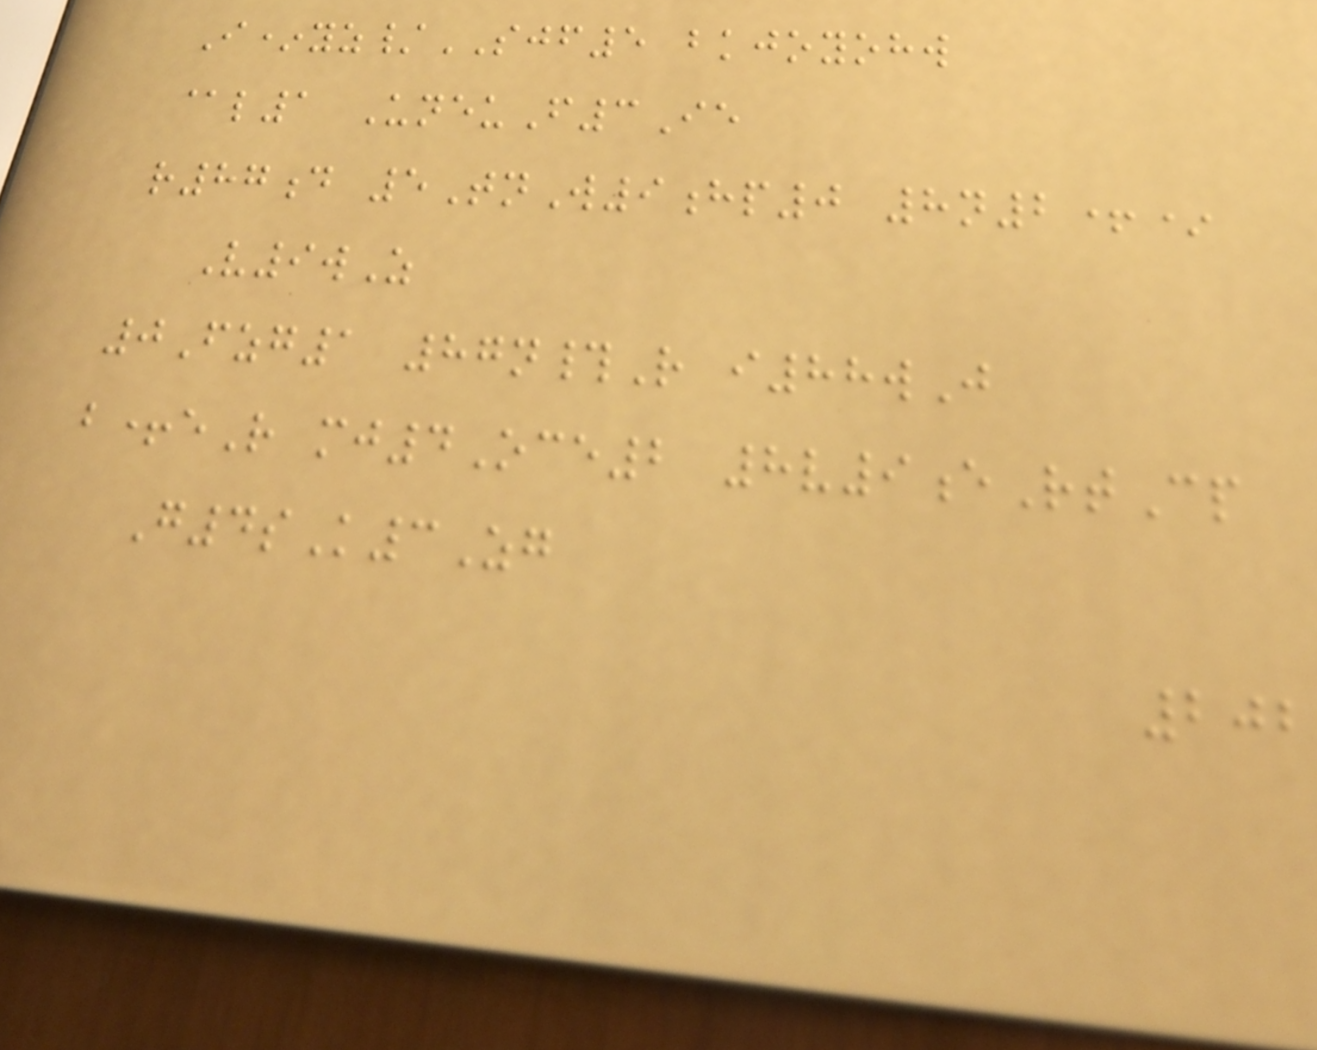I*yz/SJF5 bkjoyohw
@l1 UneuF3Ie
r87d 5TnW9hp0 8n2+*
V9wZ
0Fzg1 87n#R i88wJ
b+eR mj4Oce2 8v9eRtCp
G4sK3Zg
202
